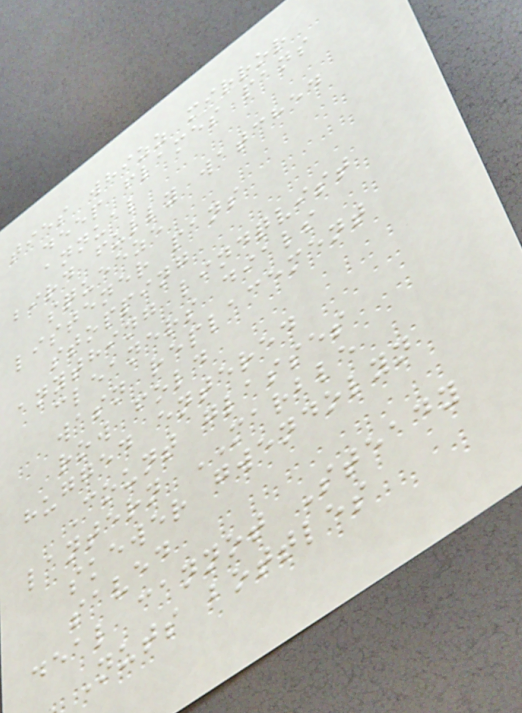ties whizz mirror
deep flames pans
annual
bird fully watched
squeeze
listener pans
stopping
anything lindqvist
cleaners dials
wasn replacement
row fold
hugged entered
Count glasses
lantern MARBLE
skewer gwendolyn
saved
deal cannot Steady
Nuts bottles
